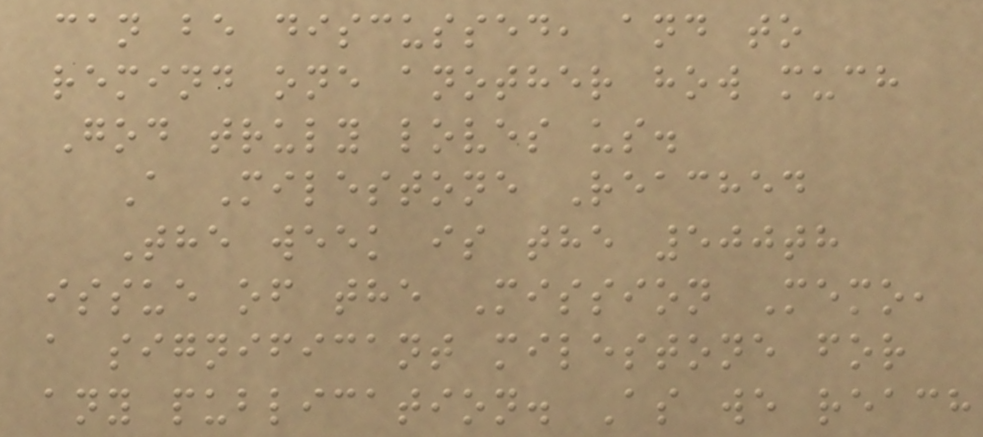can be discussed, and to
remind one another how much
God truly loves us.
A Milestone Reached
The week is the 500th
issue of the Mission Memo,
a significant milestone for
any publication. As we reach
